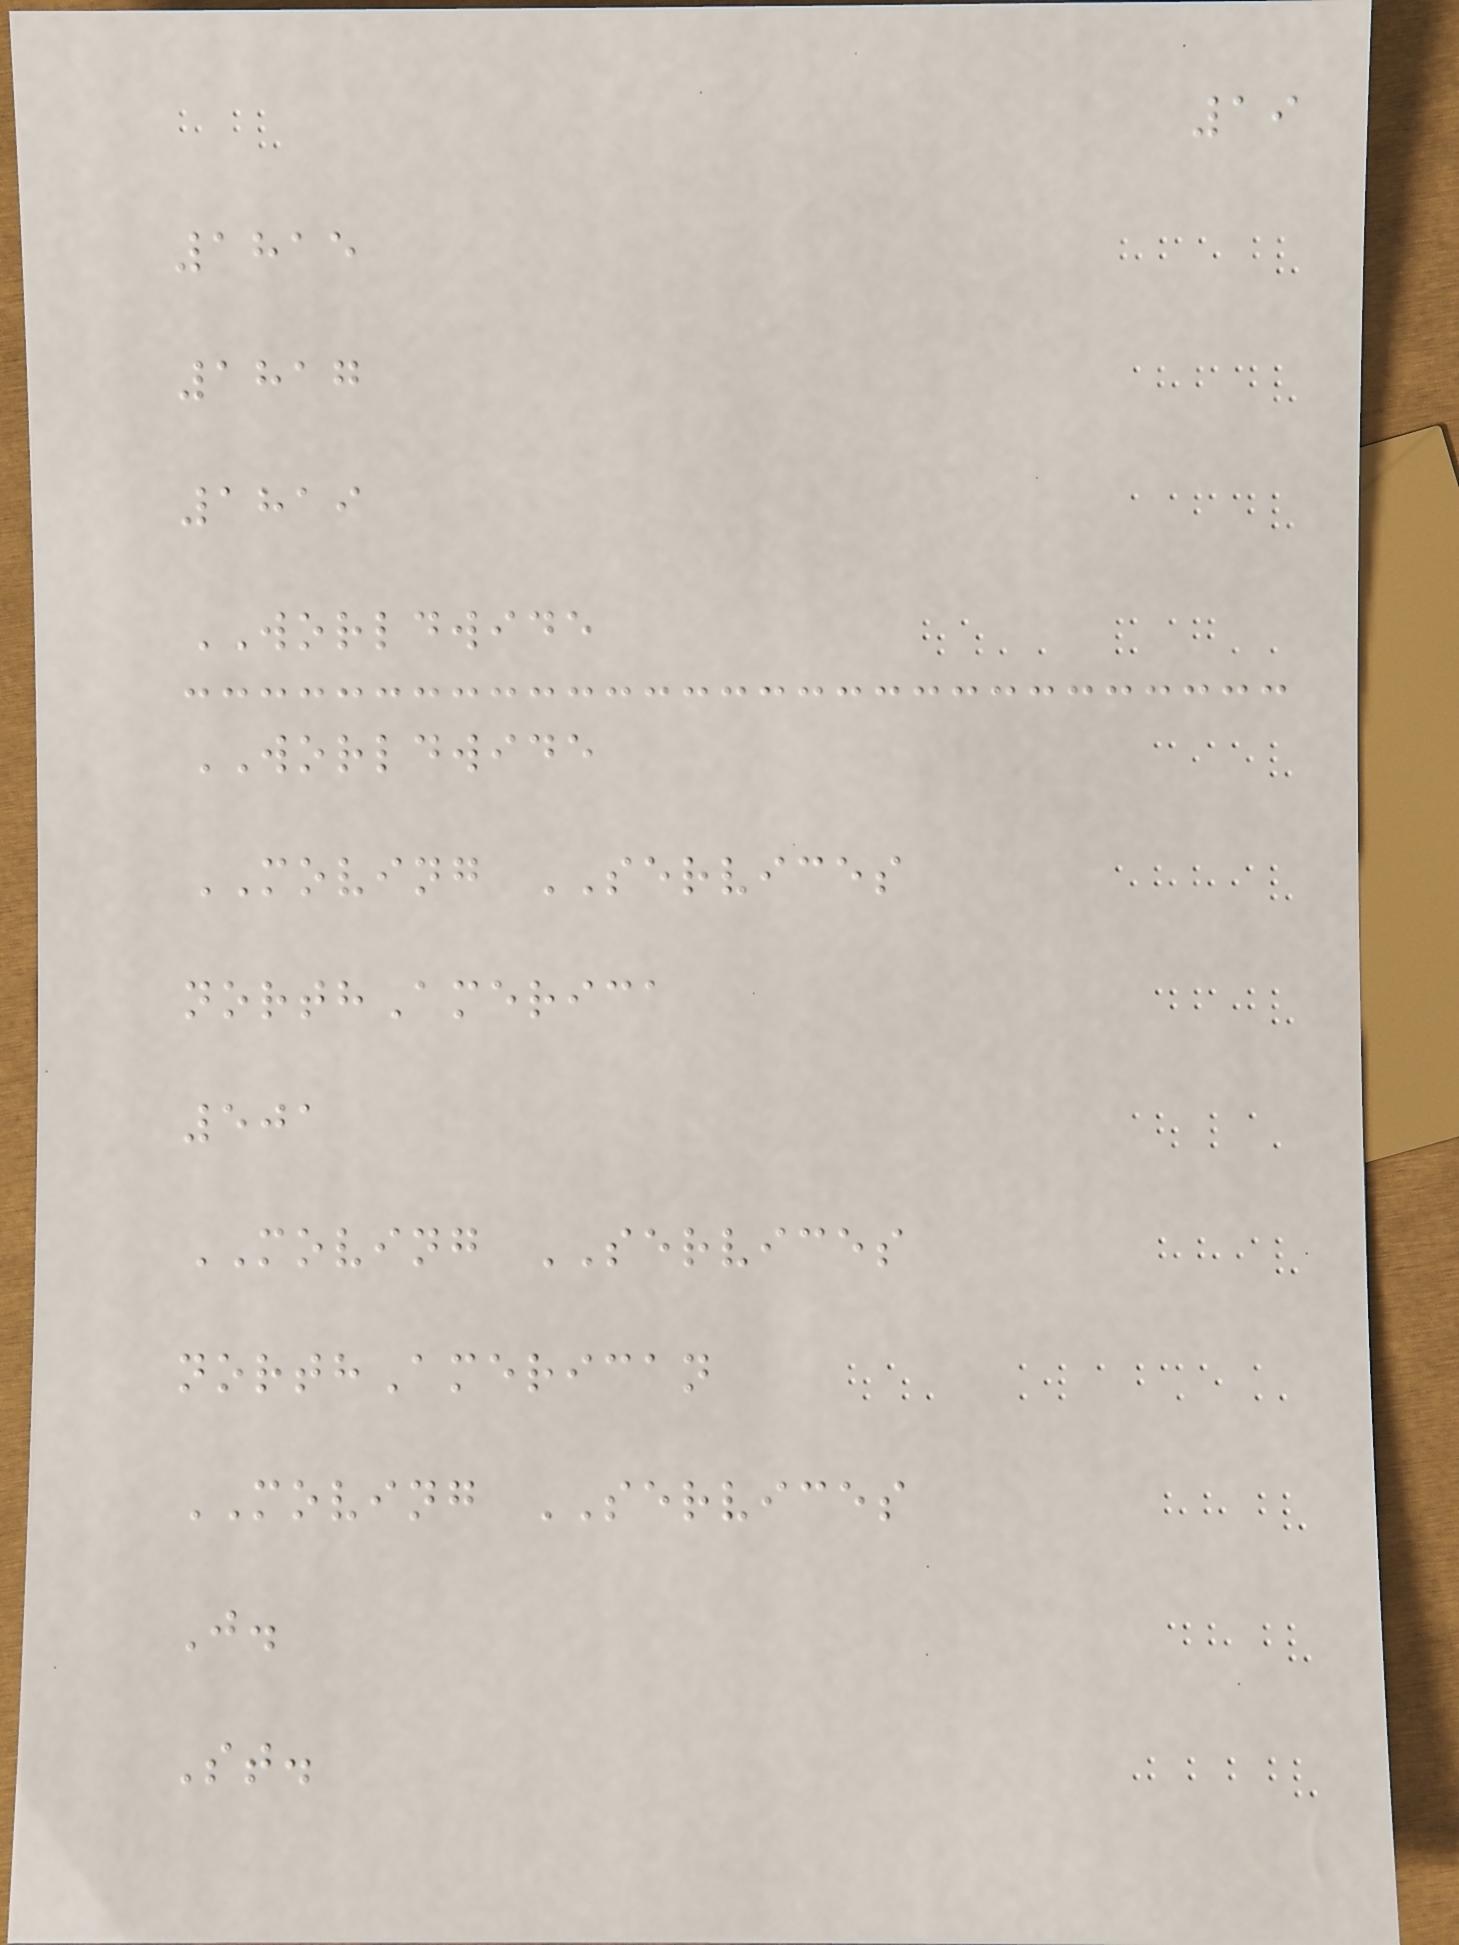19
1815
1817
1819
WORLDWIDE
WORLDWIDE
MOVING SERVICES
northAmerica
501
MOVING SERVICES
northAmerican
MOVING SERVICES
J.
St.
